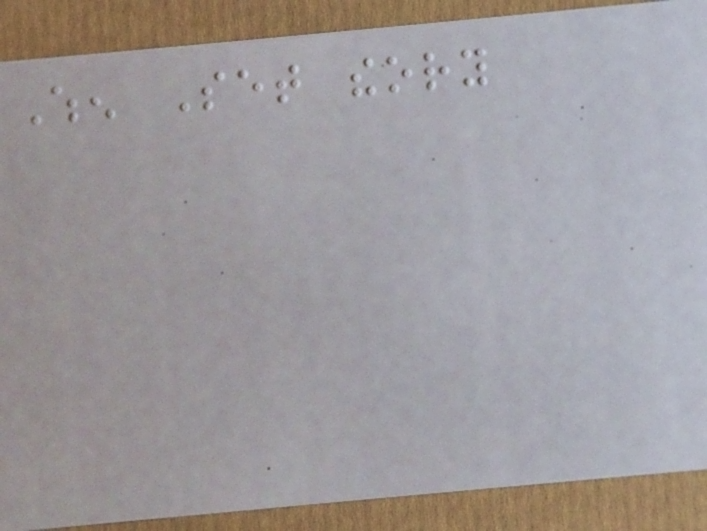When Set theory
